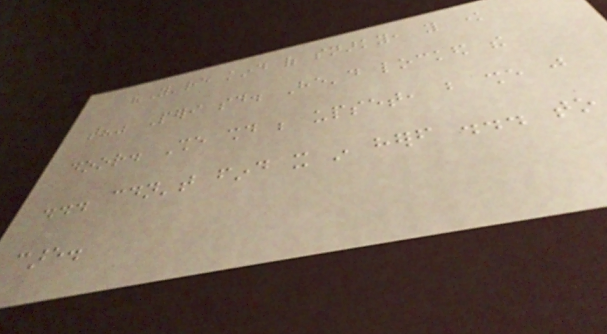"You're kind of snarky, you know
that?" Peri said. He'd locked the
door. She should be upset, but she just
... couldn't find it in herself ... to
care.
